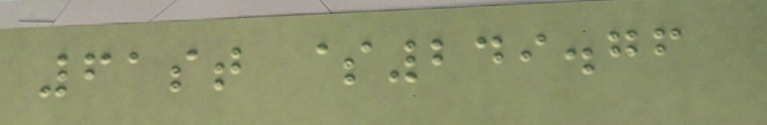61st $249.76
